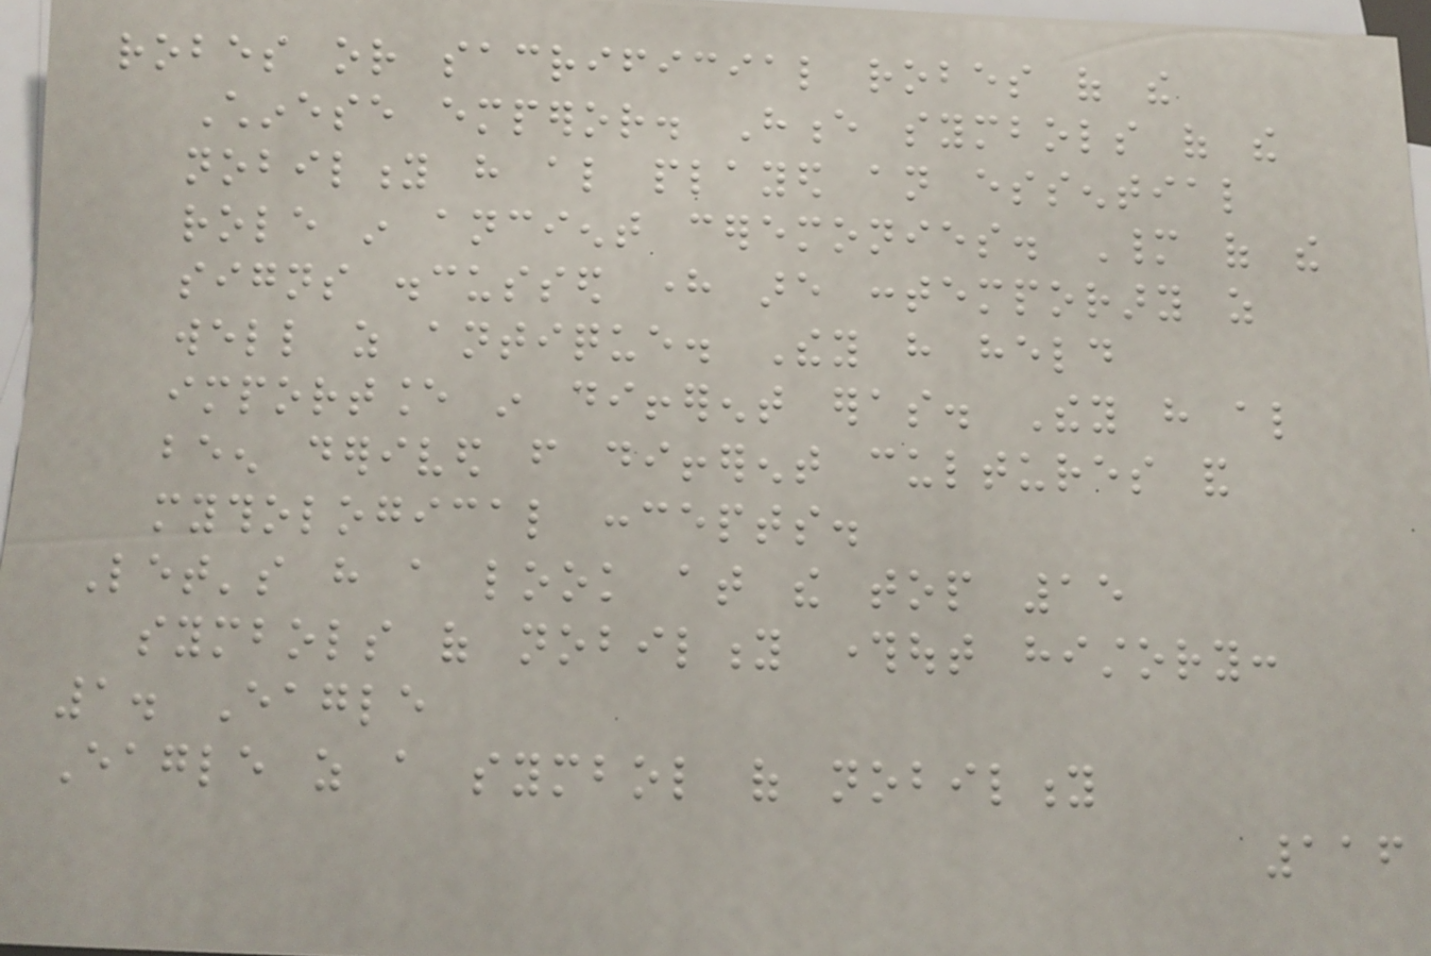robes or sacrificial robes of the
Chinese emperor. Hence symbols of the
nobility have also played an essential
role in ancient ceremonies. Many of the
signs discussed here are contemporary as
well as antique. They have held
importance in different eras. They have also
been derived from different cultures and
mythological concepts.
Let's have a look at the top 15
symbols of nobility throughout history:
1. Eagle
Eagle as a symbol of nobility
116
